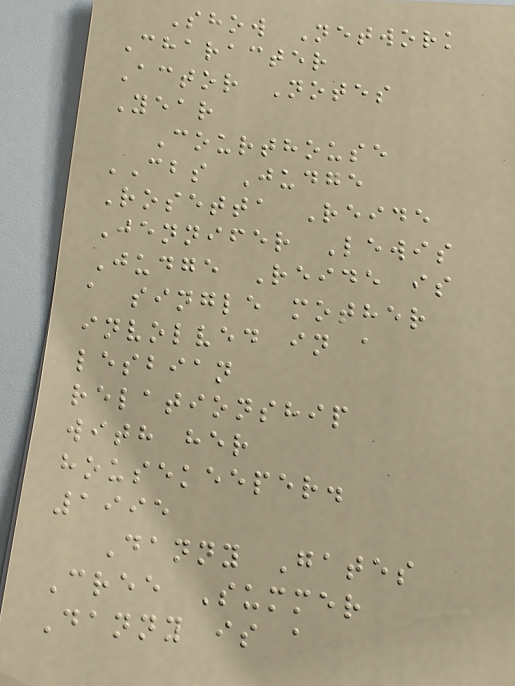Show Network
Character
Actor Notes
Year
Courthouse
CBS Judge
Rosetta Reide
Jennifer Lewis
Judge Reide is
a single mother
involved in a
lesbian
relationship
with her
housekeeper.
1995
Danny Gates
Cree Summer
Danny is a
